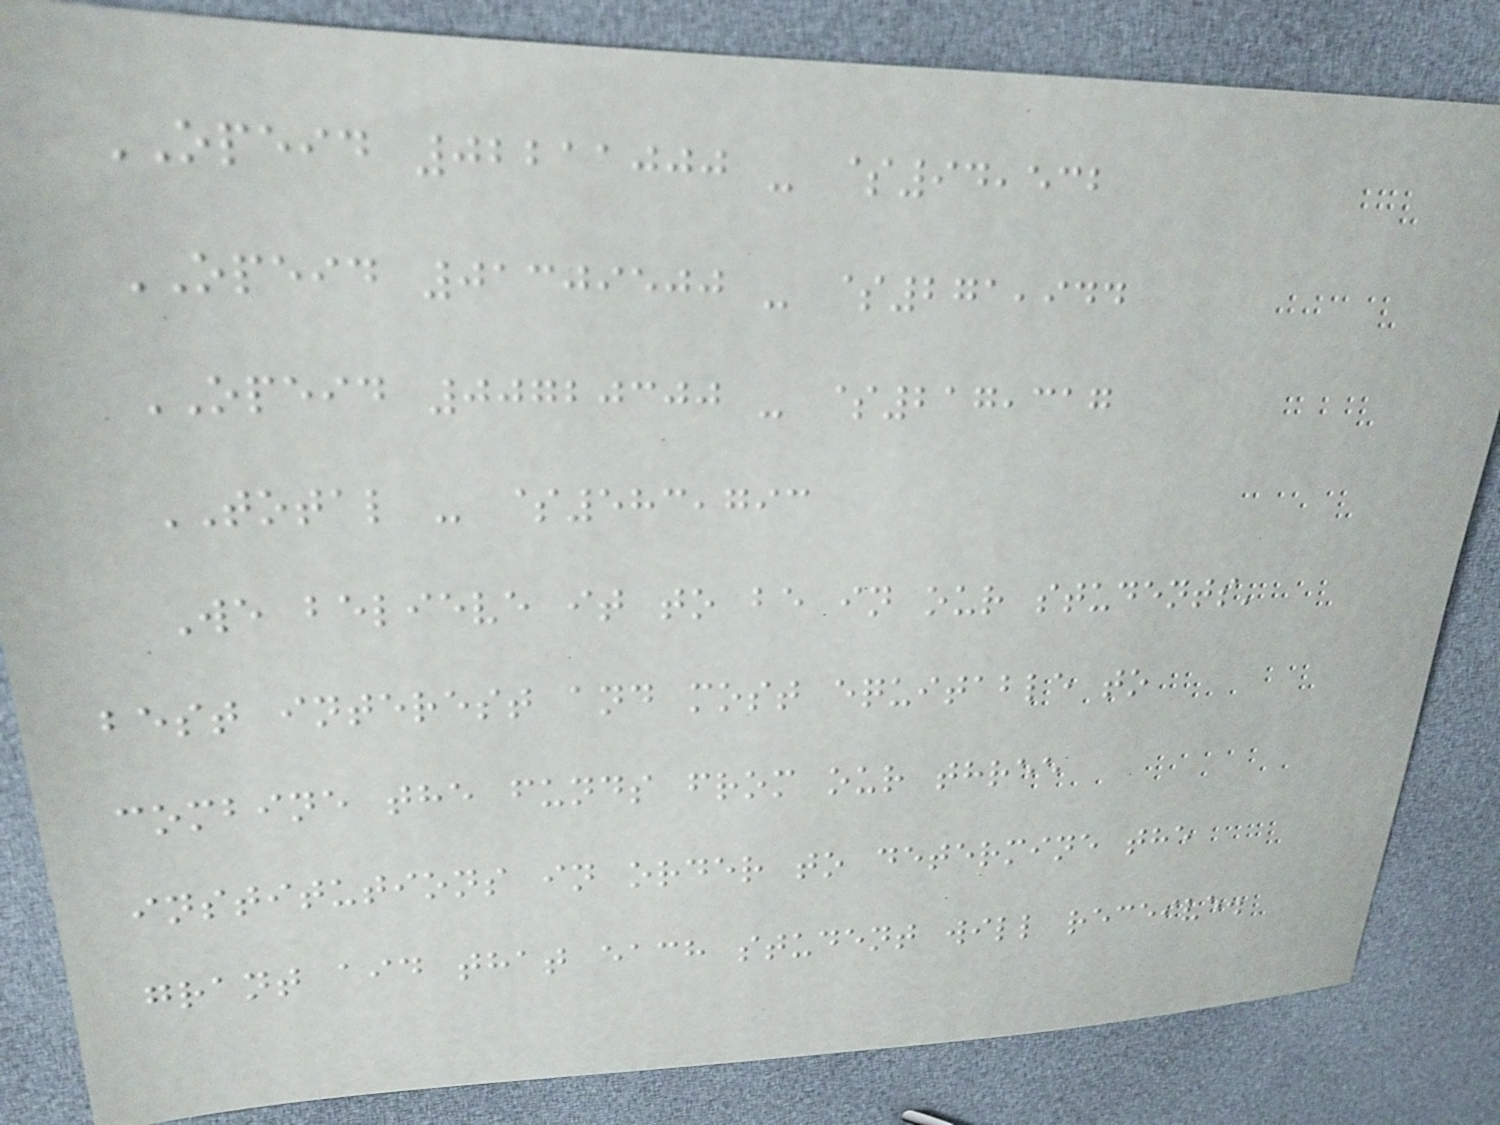OPEID 02211000 - $94,532
OPEID 01309500 - $271,944
OPEID 00720300 - $217,317
TOTAL - $583,793
We believe it to be in our students'
best interest and most equitable to
combine the funds from our three
institutions in order to determine the
grant aid that each student will receive.
